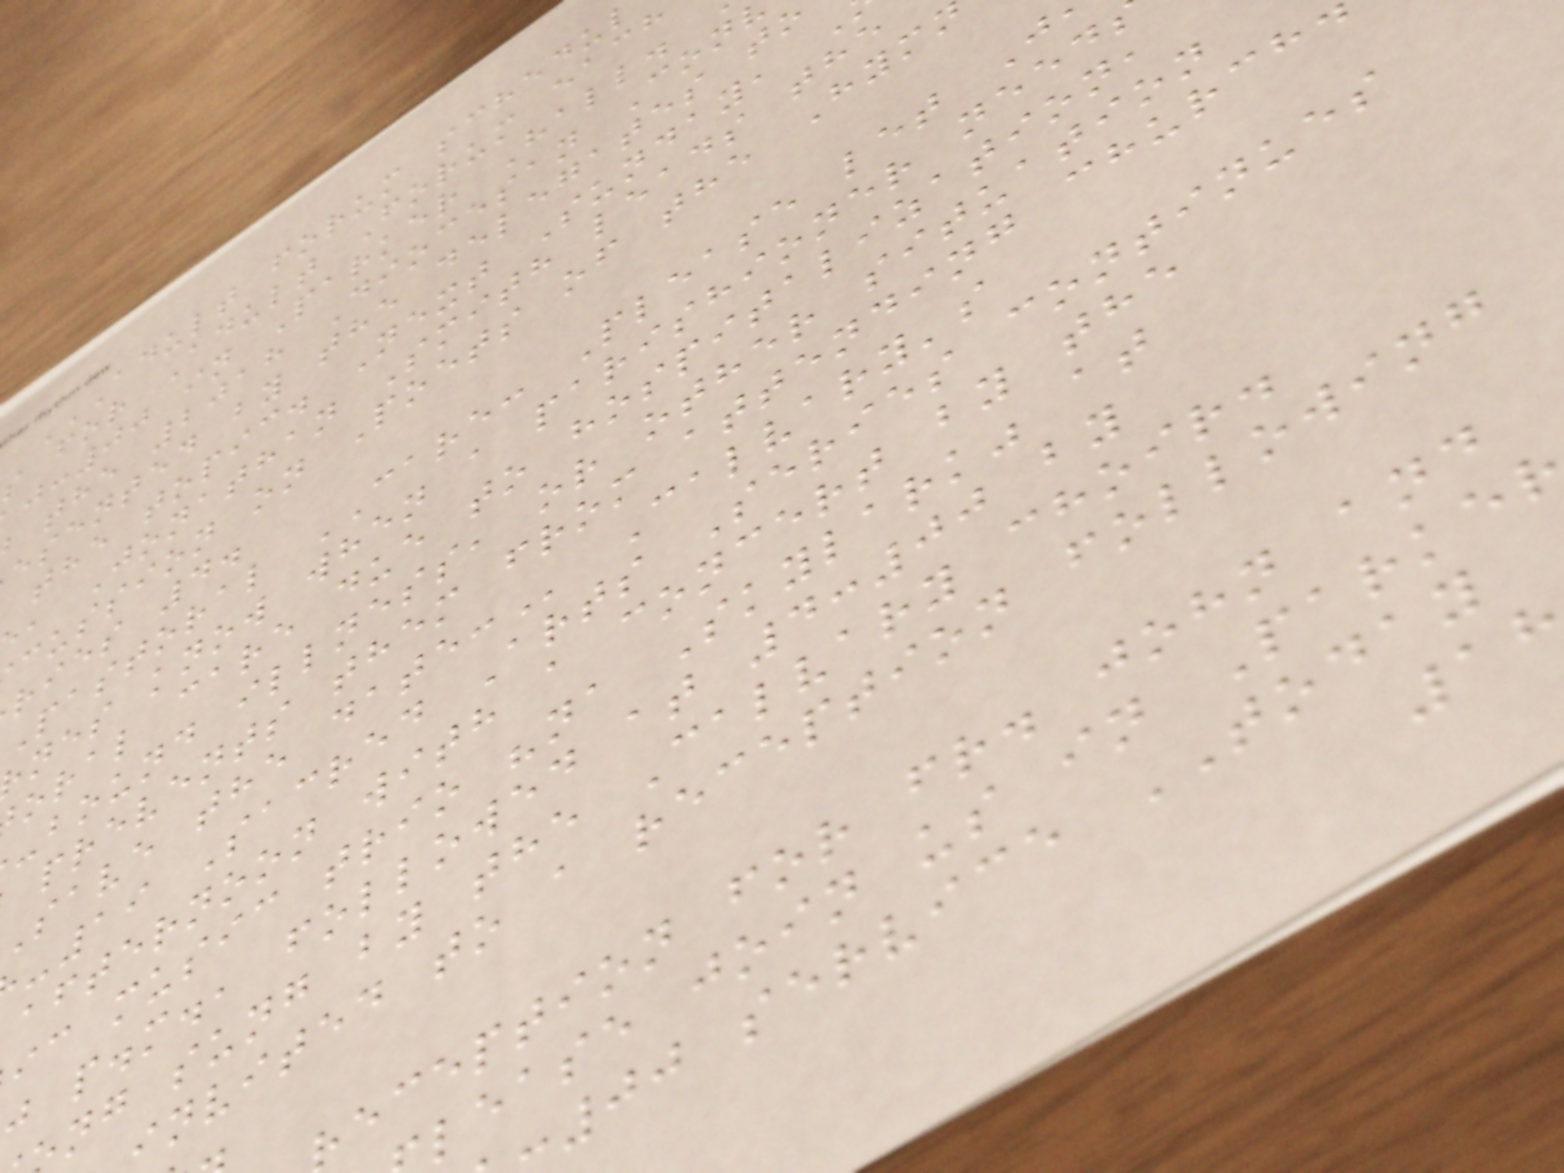s for Adult Forum each
:00 in Parker Hall.
the 2018 Diocesan Con
esented by the delegates to
the topic. Next Sunday,
, Jonathan Smith leads the
cussion on Poets of the Hym
ries 4.
pastoral CARE: Please let J
nes know when a parishioner need
oral care due to hospitalization,
-bound illness, or other situation
prevents them from attending church
save the
-19 Sacred Arts Series continues
afternoon with a concert by the
ic music trio "na Skylark" at
j p.m., followed at 4:00 by
ng sung by the Calvary choir.
invited to a reception following
eception for fr. john and
lease join us in Parke
00 service TODAY
